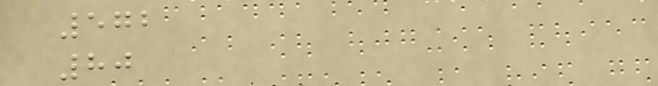572
80
